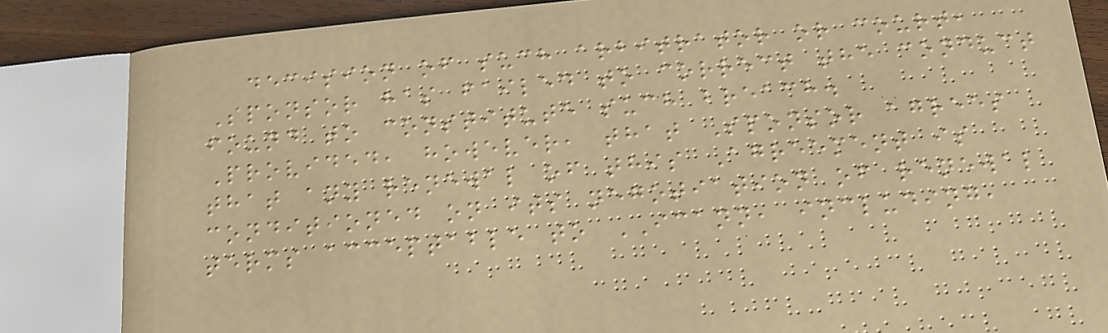decision of such arbitrator or court,
Sponsor has failed to correct the conduct
found to constitute such breach.
Provided, however, that Sponsor agrees
that any renewal of this Agreement is
conditioned on its negotiation of renewal
terms acceptable to ICANN, including,
